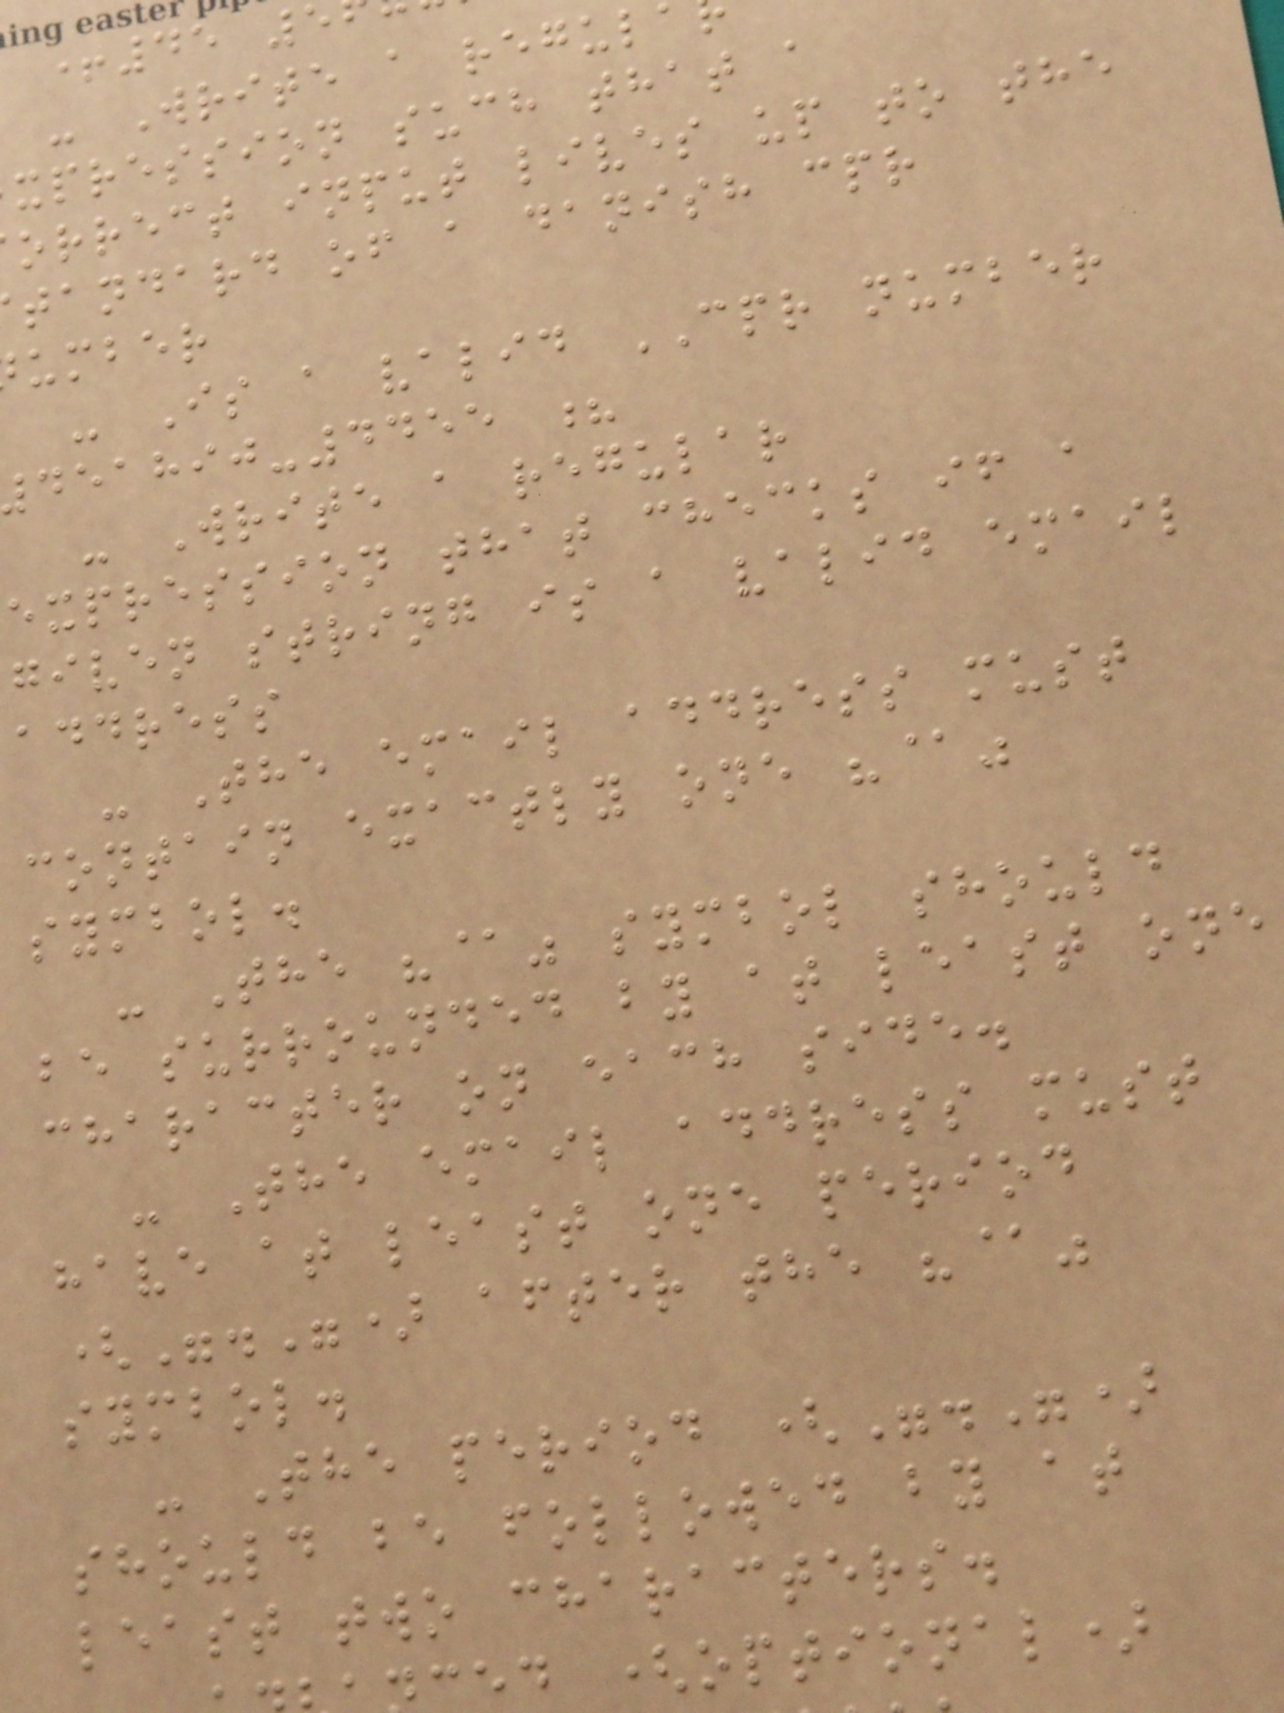+45 5
- Write a regul
xpression such that a
orrect input lives up to the
tandard of a danish cpr
umber
- Is a valid CPR number
-4455 ?
- Write a regular
expression that checks if a
given string is a valid email
address
- The email address must
contain exactly one "@"
symbol.
- The "@" symbol should
be surrounded by at least one
character on each side.
- The email address must
have at least one period
(".") after the "@"
symbol.
- The period (".")
should be followed by at
least two characters.
ed (optional)
